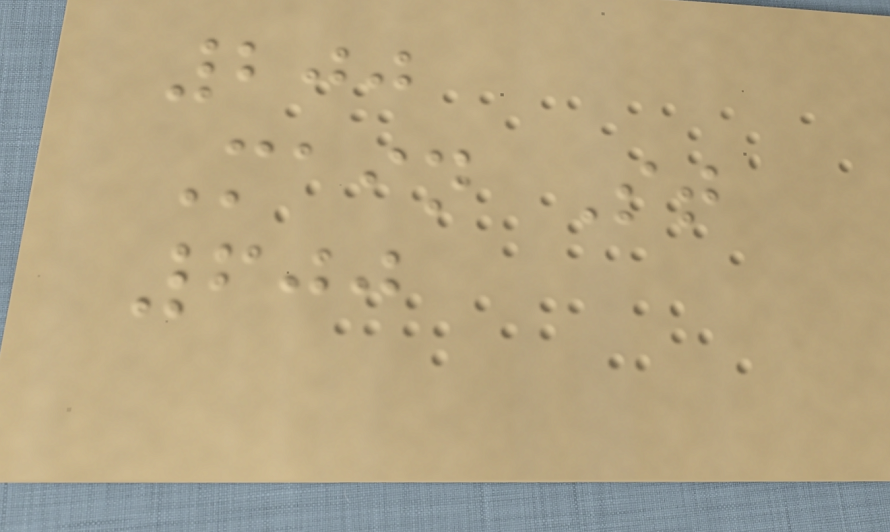200
Main St
600
